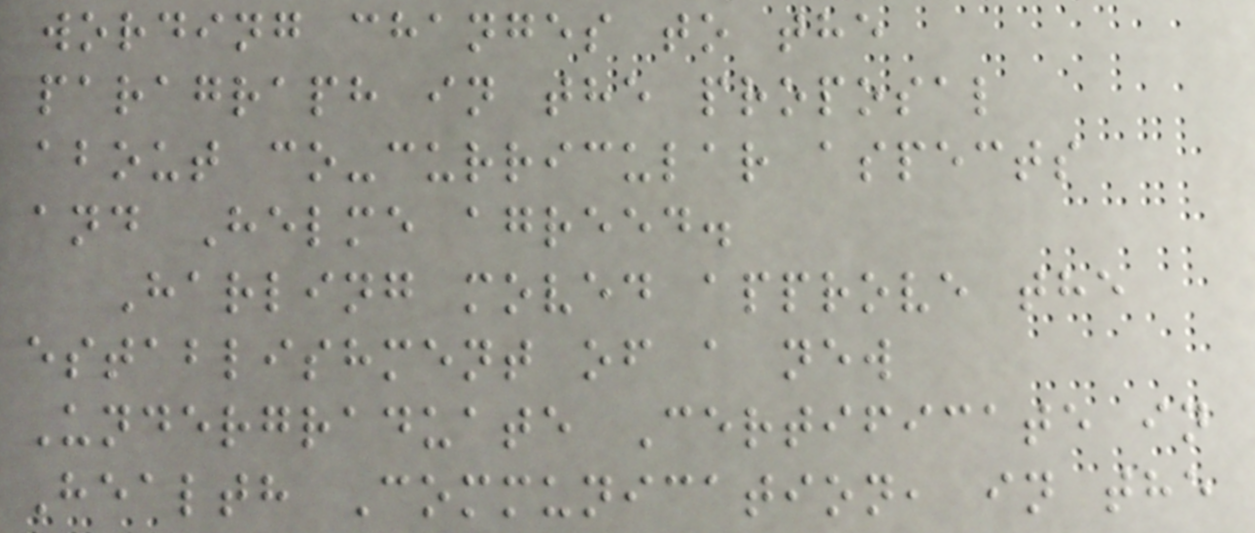wording changes to the
paragraph in the proposal
about co-curricular aspects
and Helme agreed.
Harling moved approve the
establishment of a new
Undergraduate Certificate in
Health Communication, in the
